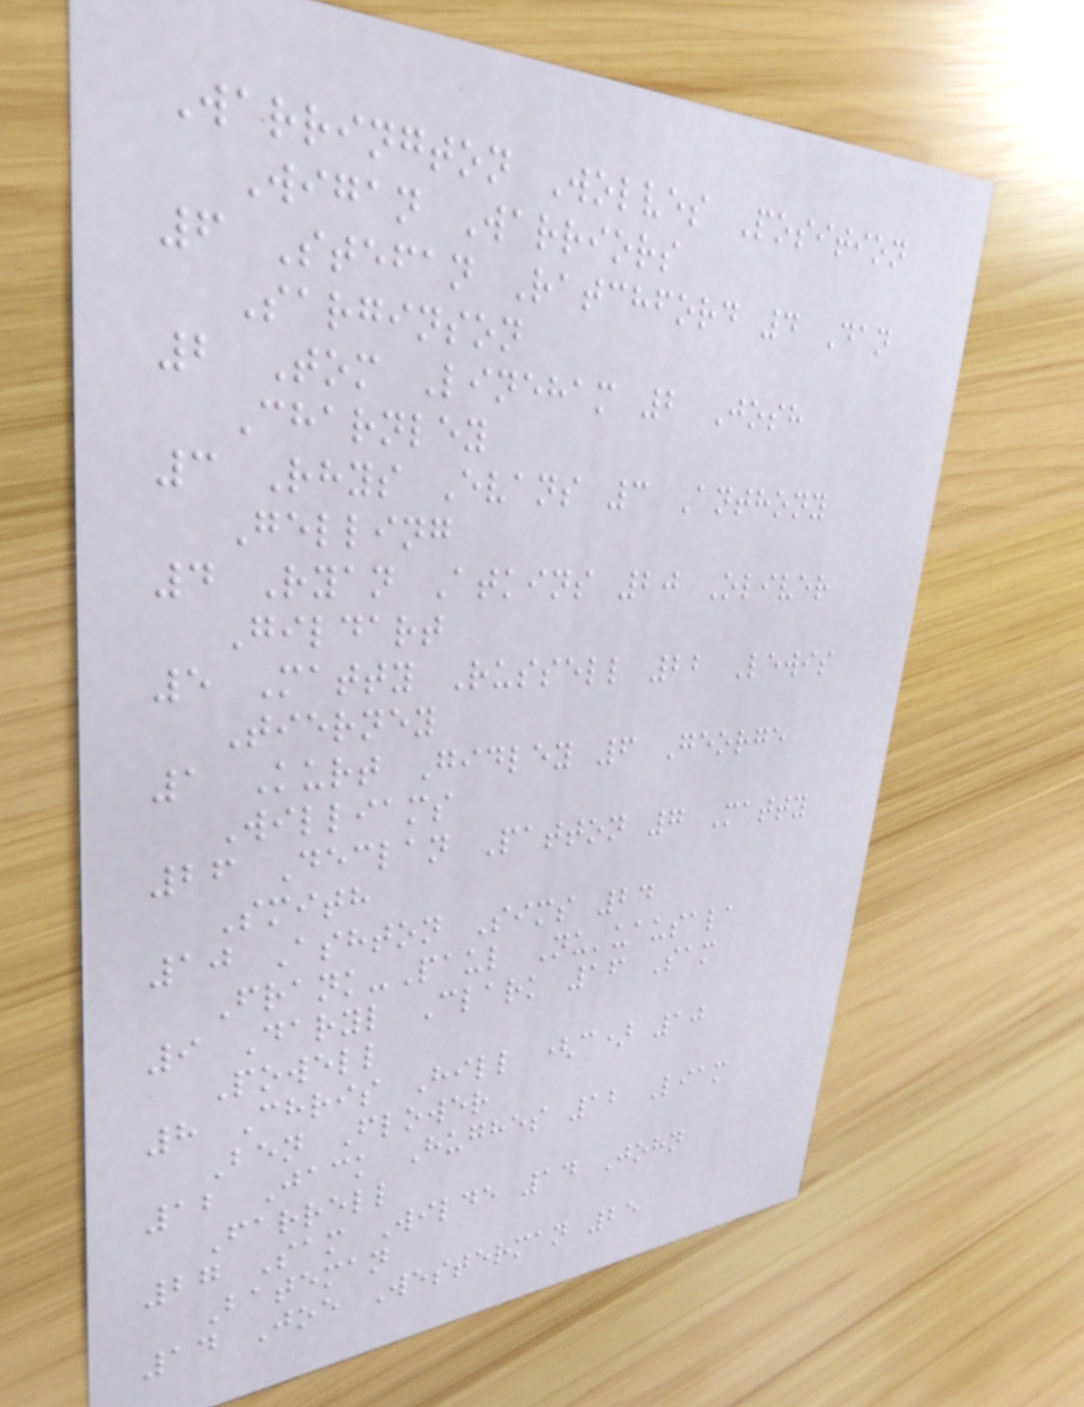Warrington Wolves Position
Wigan Warriors
6 Stefan Ratchford 4 Dan
Sarginson
2 Tom Lineham 2 Josh
Charnley
3 Rhys Evans 3 Anthony
Gelling
4 Ryan Atkins 20 Oliver
Gildart
5 Matty Russell 22 Lewis
Tierney
1 Kurt Gidley 6 George
Williams
26 Declan Patton 7 Matty
Smith
10 Ashton Sims 24
Frank-Paul Nu'uausala
9 Daryl Clark 16 Sam
Powell
8 Chris Hill (c) 10
Ben Flower
12 Jack Hughes 12 Liam
Farrell
27 Sam Wilde 14 John
Bateman
14 Joe Westerman 25
